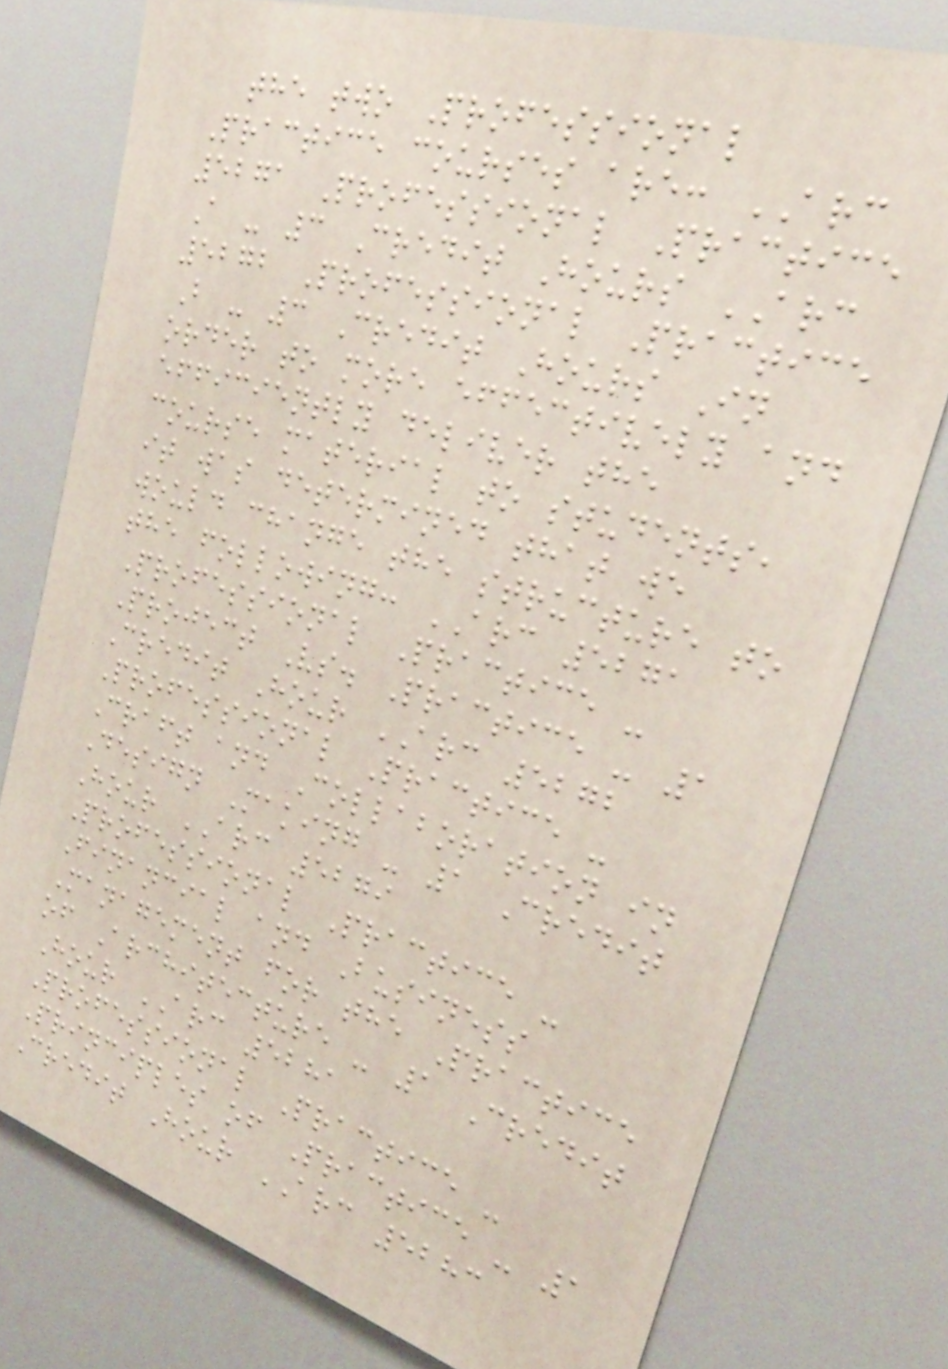the two Professional
Practice courses are: ARC
5271 Professional Practice
A - 3 Credit Hours ARC
5272 Professional Practice
B - 3 Credit Hours In
order to more effectively and
efficiently deliver the
course material to students,
it was determined that we
would change the structure to
the following: ARC 5271
Professional Practice -
Project Vs. Practice - 1
Credit Hour ARC 5272
Professional Practice -
Craft and Collaboration in
Design Making - 1 Credit
Hour ARC 5279
Professional Practice -
Financial and Business
Management for the Practice
of Architecture - 1 Credit
Hour ARC 5281
Professional Practice -
Principles of Practice - 1
Credit Hour ARC 5283
